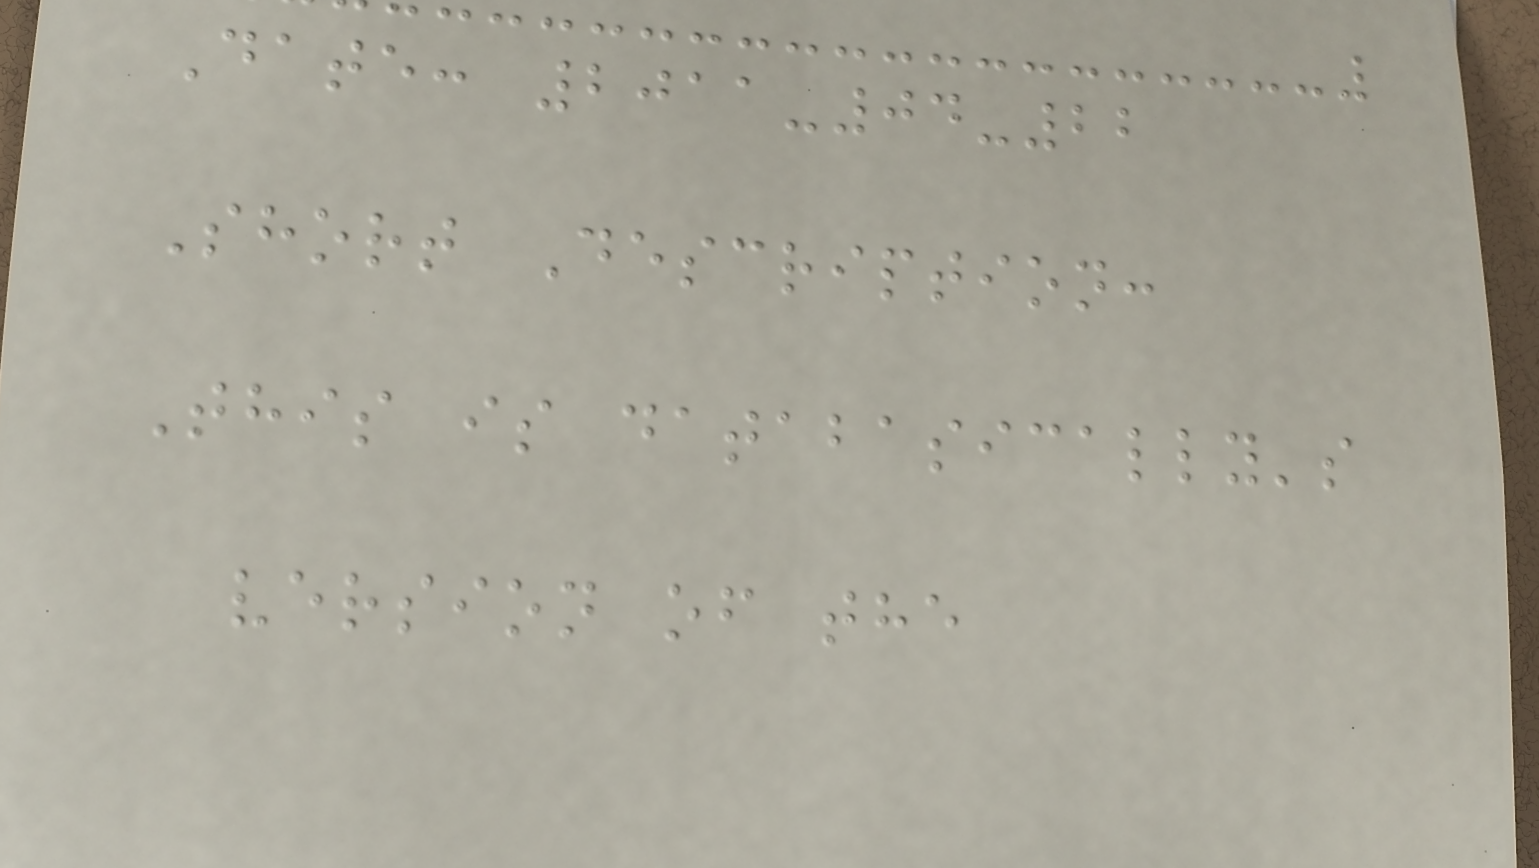Date: 2011-04-22
Short Description:
This is databasically's
version of the
